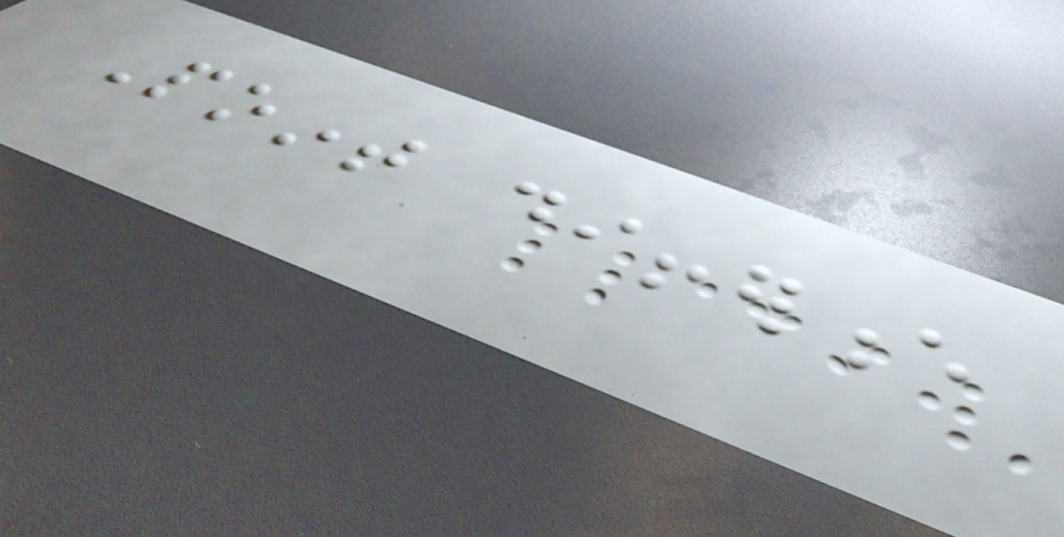Point difference
